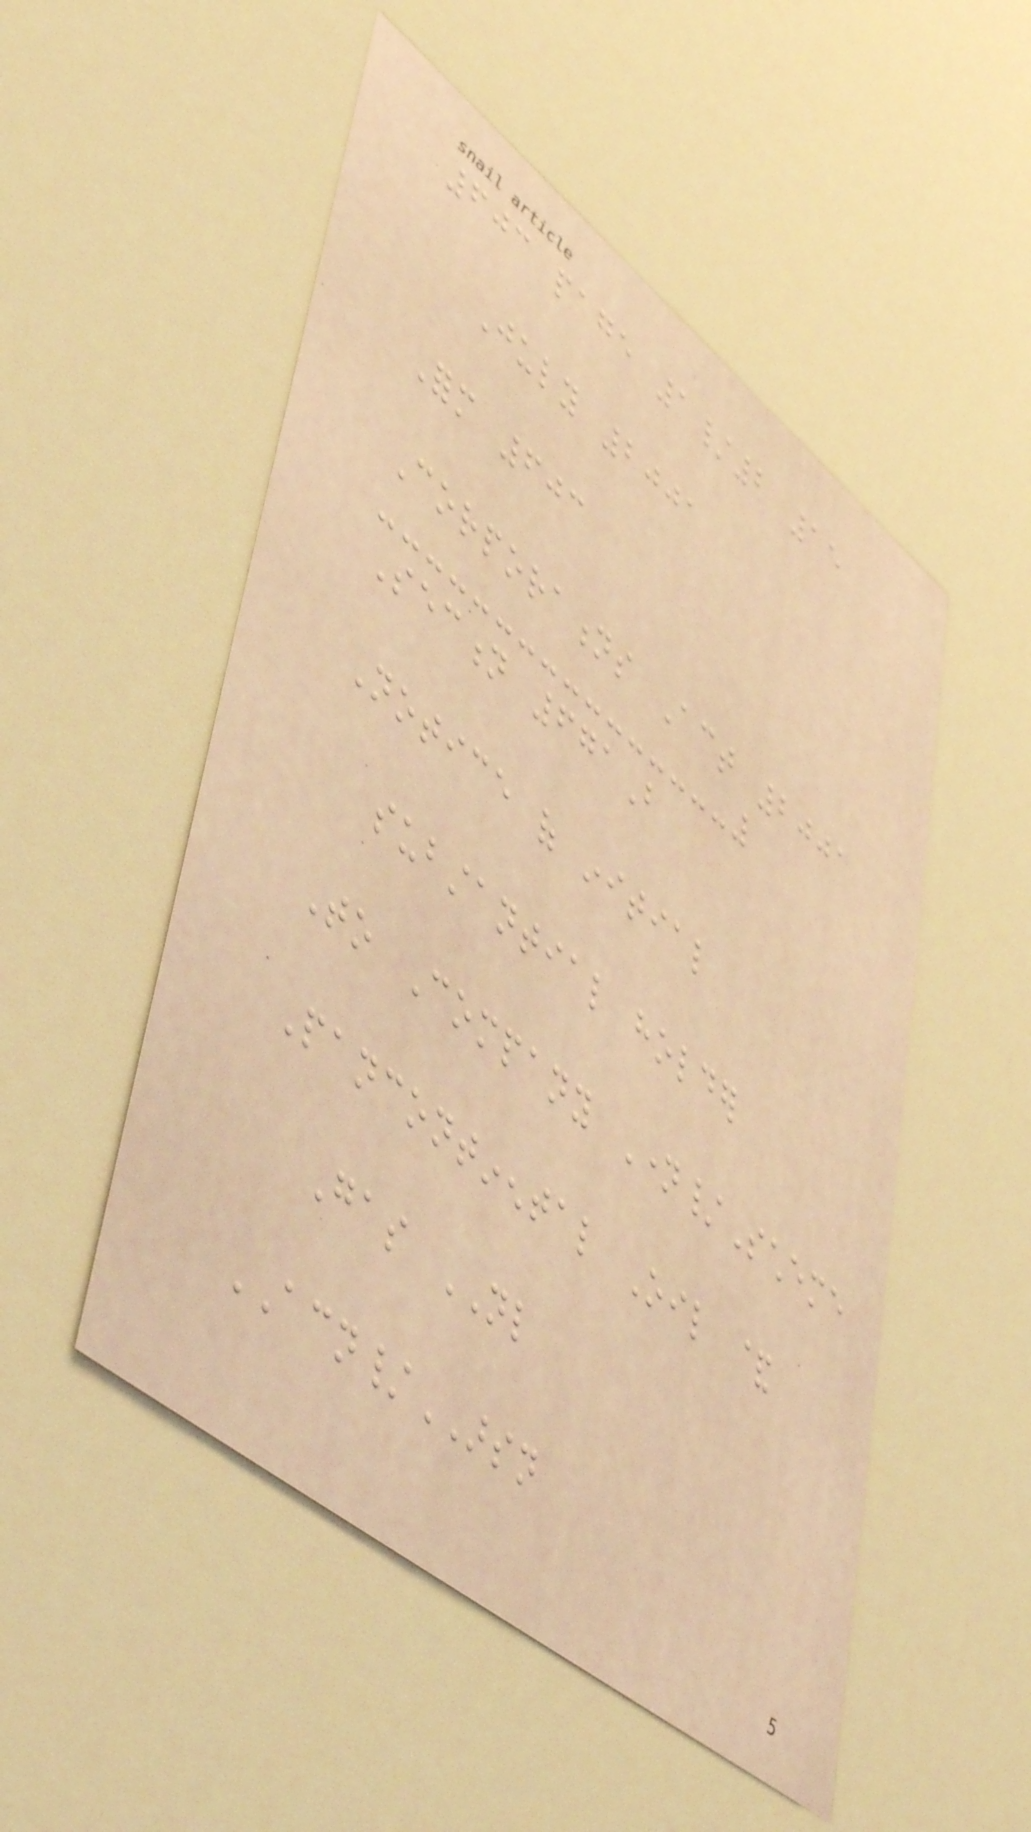603 page 1/2 15
July 2001
Form 603
Corporations Act 2001
Section 671B
Notice of initial
substantial holder
To Company Name/Scheme
Pancontinental Oil &
Gas NL
ACN/ARSN
